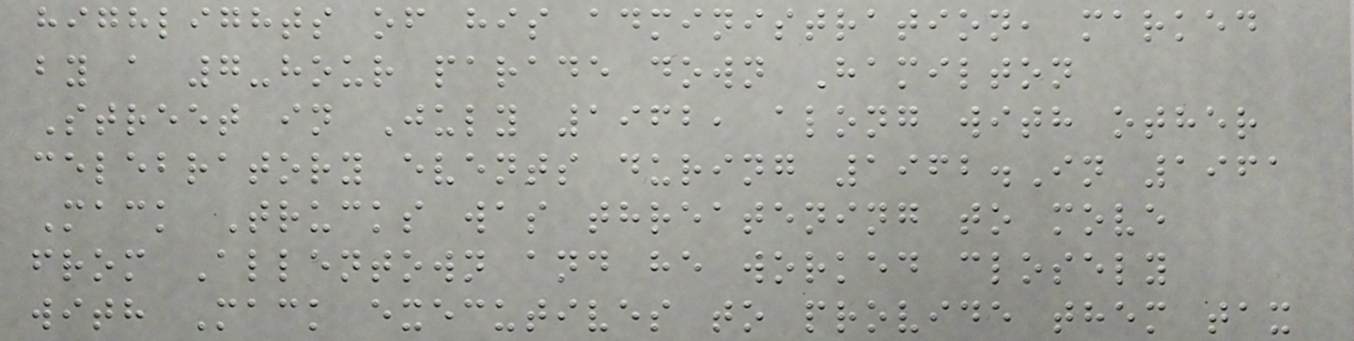highlights of his administration, marked
by a 7-hour parade down Hamilton
Street in July 1962, along with other
celebratory events during 1962.In 1961
Mack Trucks was threatening to move
from Allentown and he worked closely
with Mack executives to provide them tax
